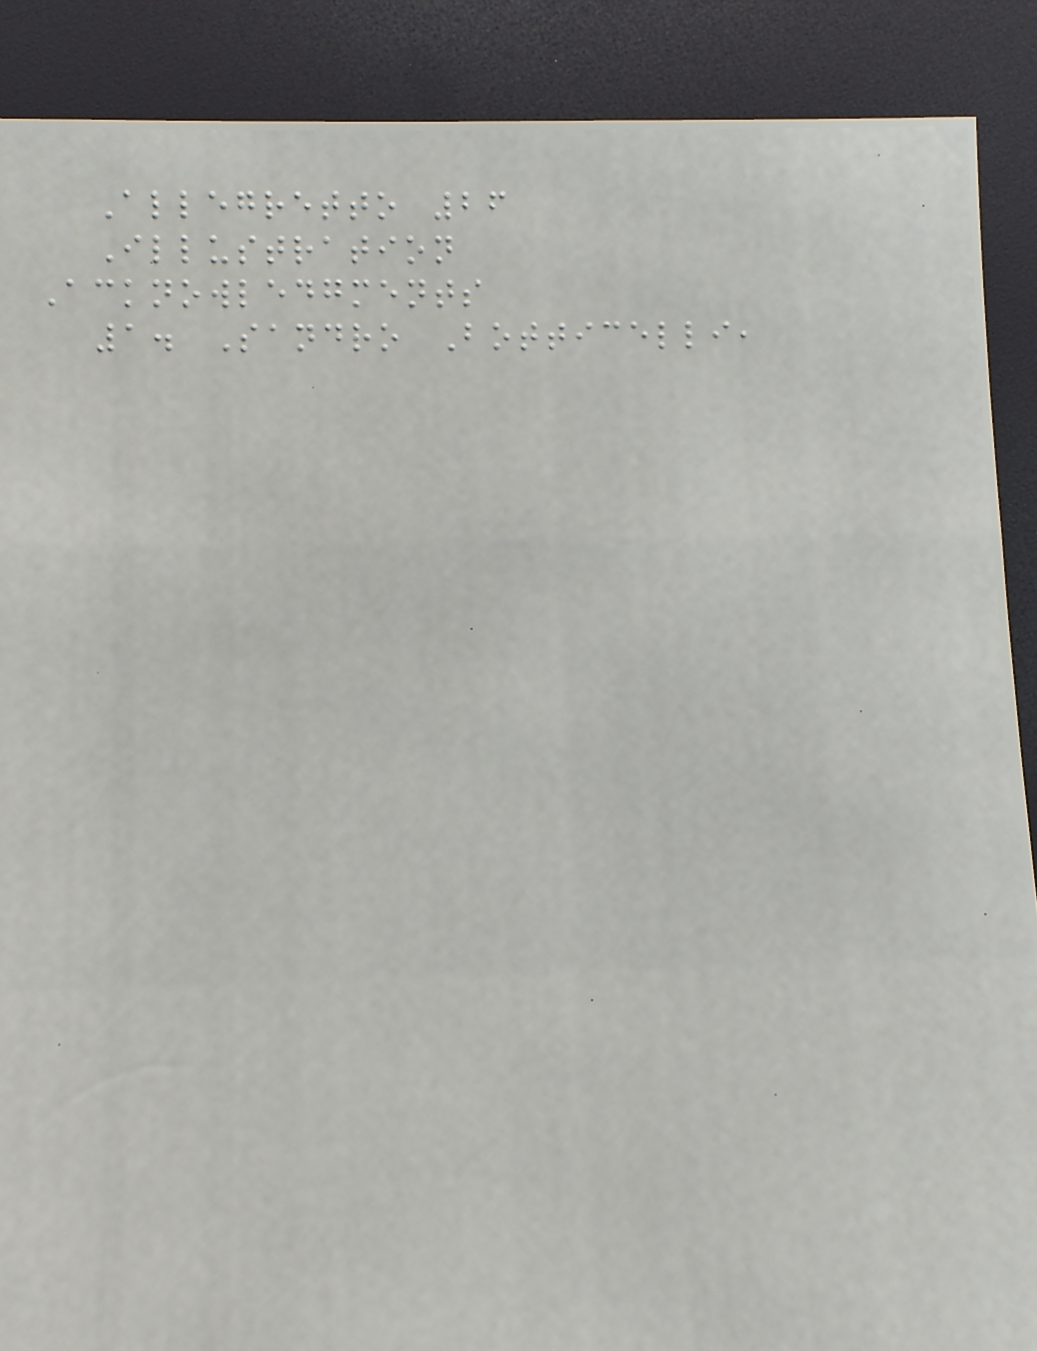Allegretto 26
Illustration
Acknowledgments
1. Sandro Botticelli,
